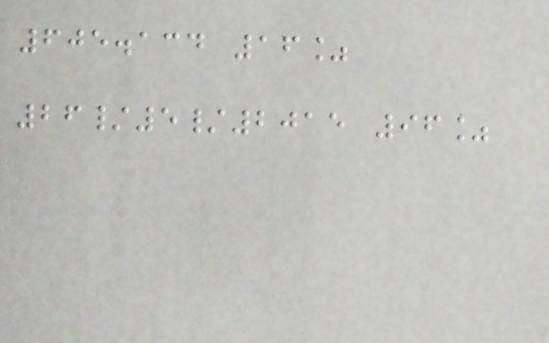605.134 16%
26/5/2015 96%
